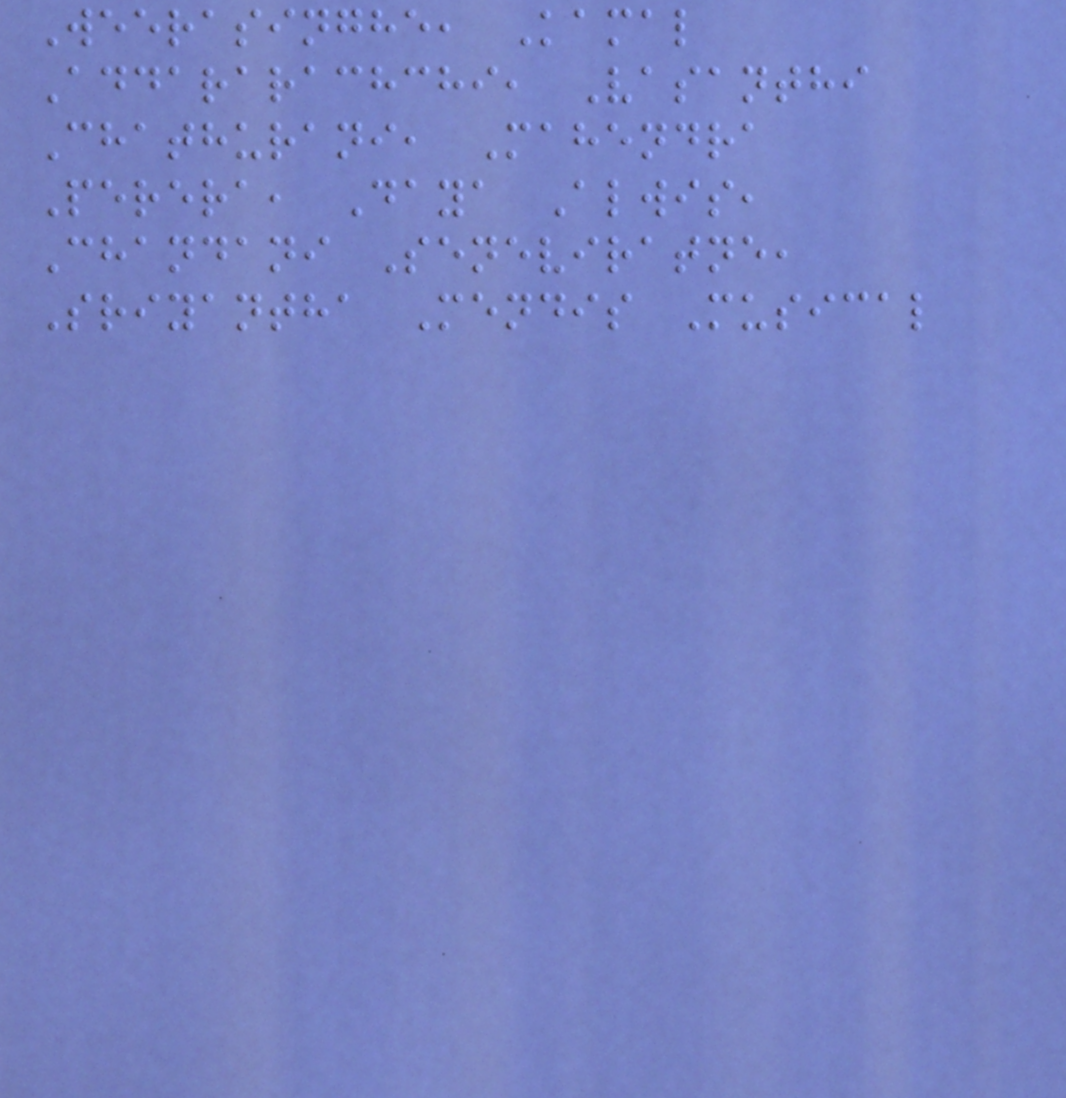Weerasinghe, Kamal
Addararachchi, Vasanthi
Chathurani, Mahendra
Perera, Daya Alwis,
Chandani Seneviratne,
Sriyantha Mendis Musical
